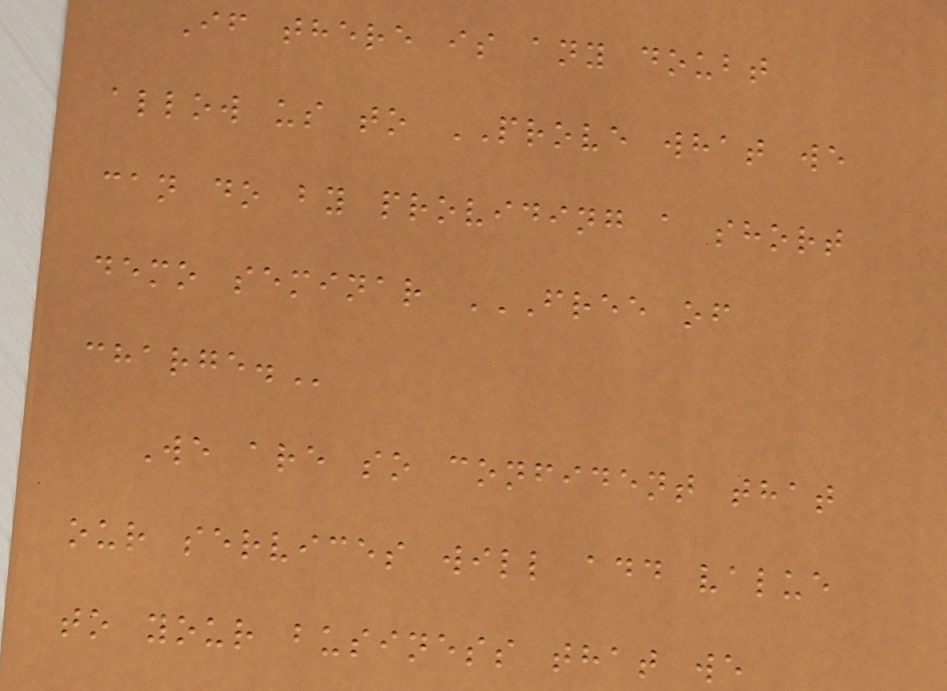If there is any doubt
allow us to PROVE what we
can do by providing a short
demo seminar FREE OF
CHARGE.
We are so confident that
our services will add value
to your business that we
